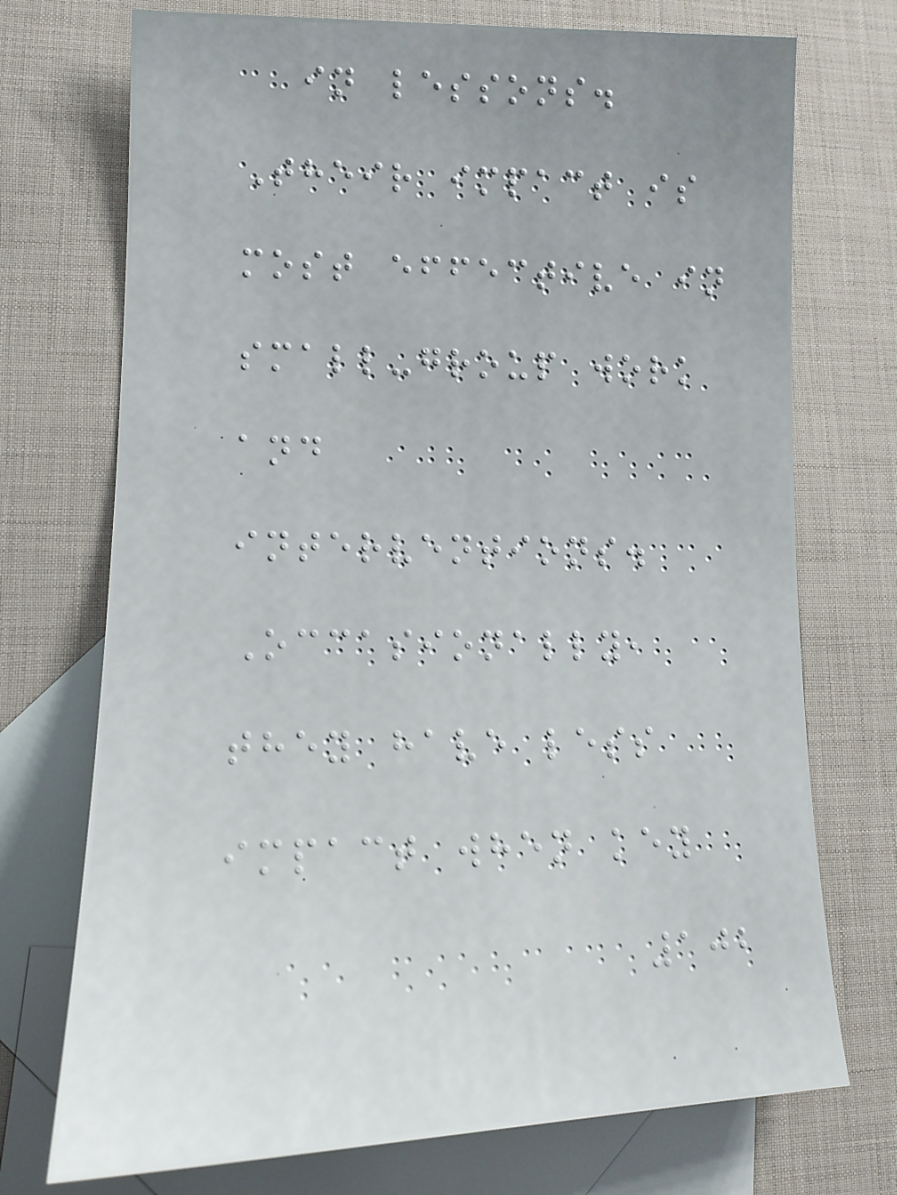in lessons.
Their impact is
most effective in
small-group work
and
interventions.
Occasionally,
they have less
impact when key
102
